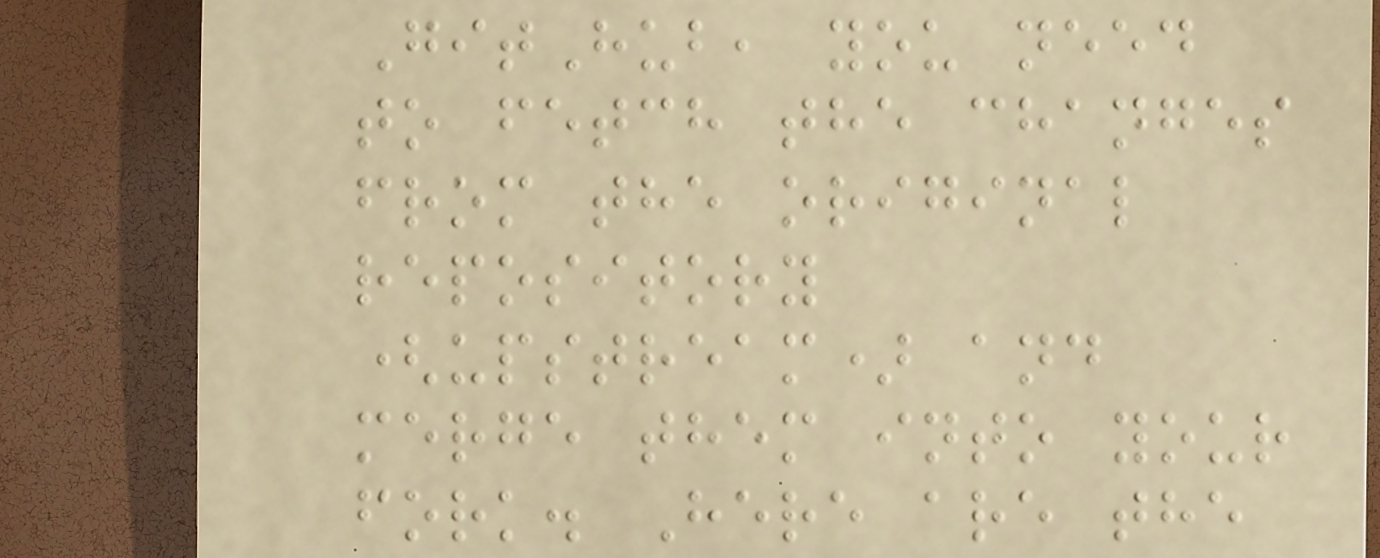GitHub, you need
to fetch the changes
from the original
repository
(upstream) and
merge them into your
fork. Here are the
